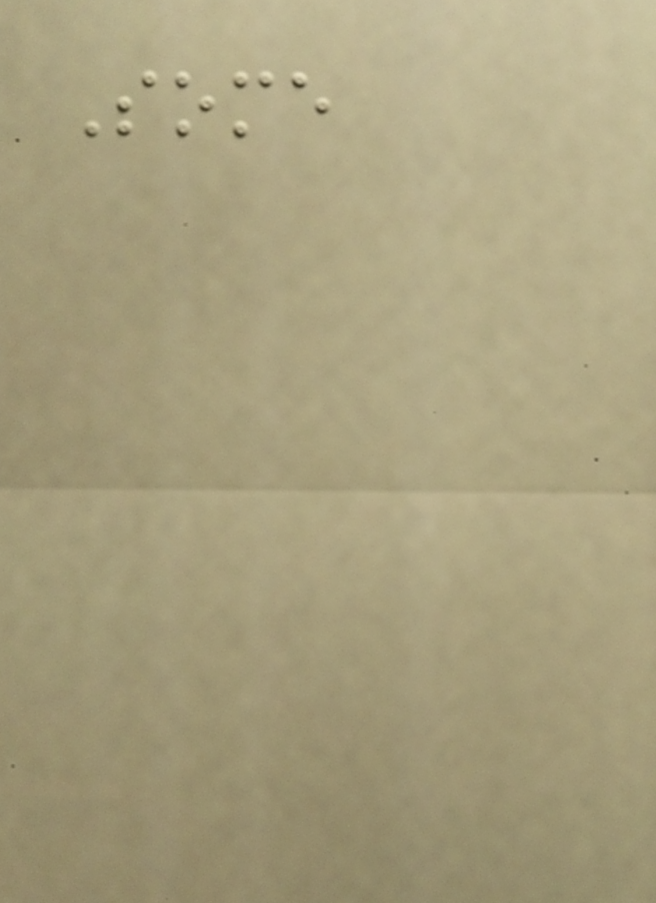Some
